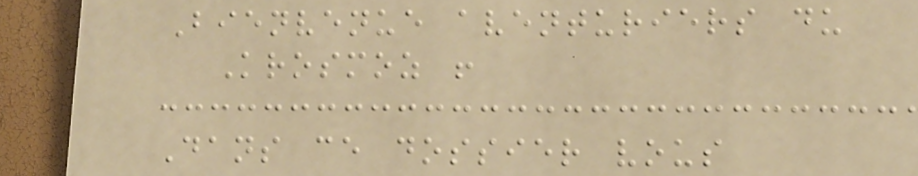Bienvenue aventuriers du
Krosmoz !
Dans ce dossier vous
